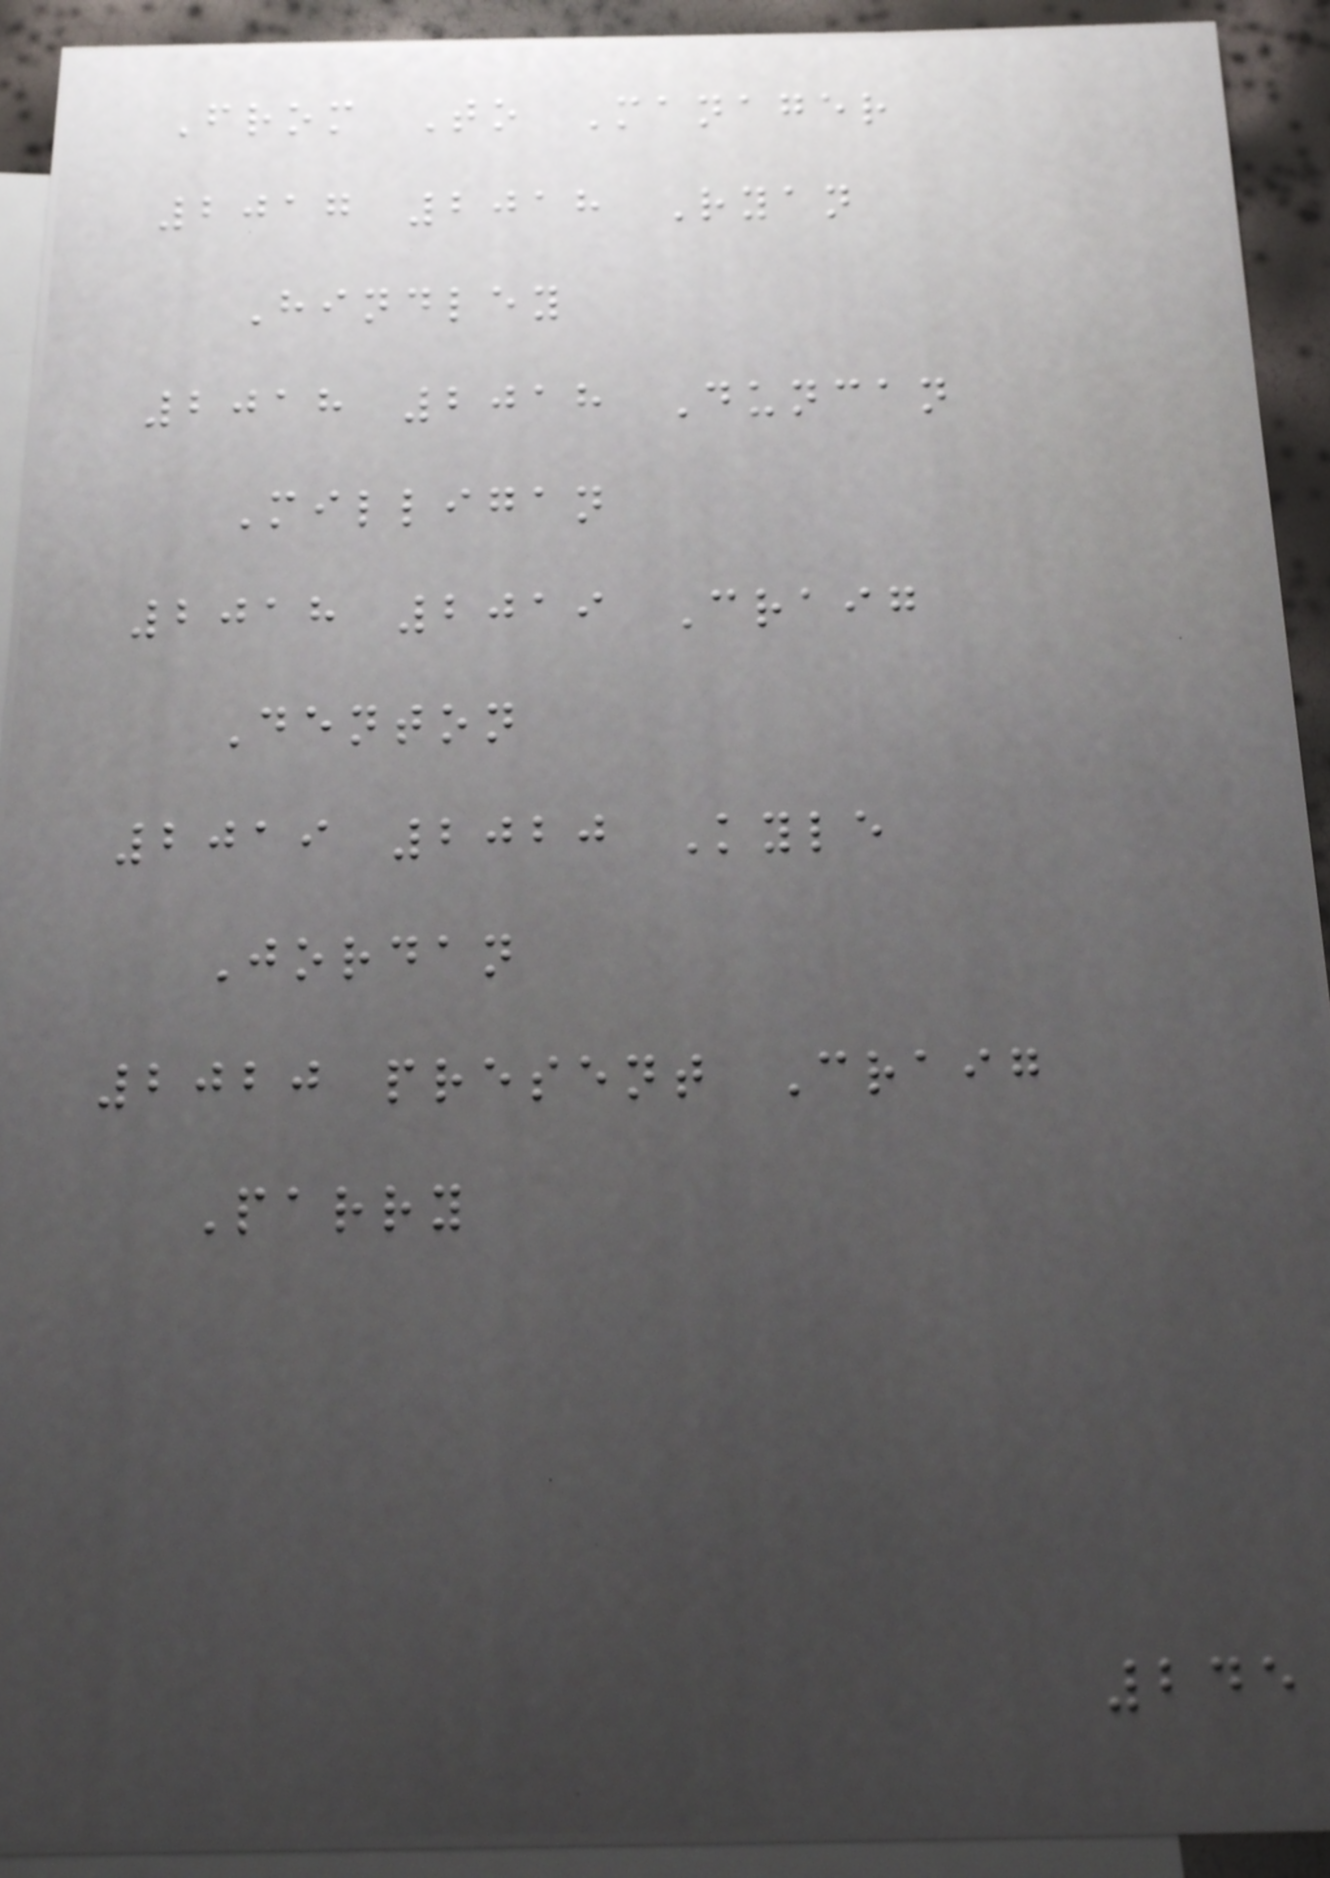From To Manager
2017 2018 Ryan
Hindley
2018 2018 Duncan
Milligan
2018 2019 Craig
Denton
2019 2020 Kyle
Jordan
2020 present Craig
Parry
245
